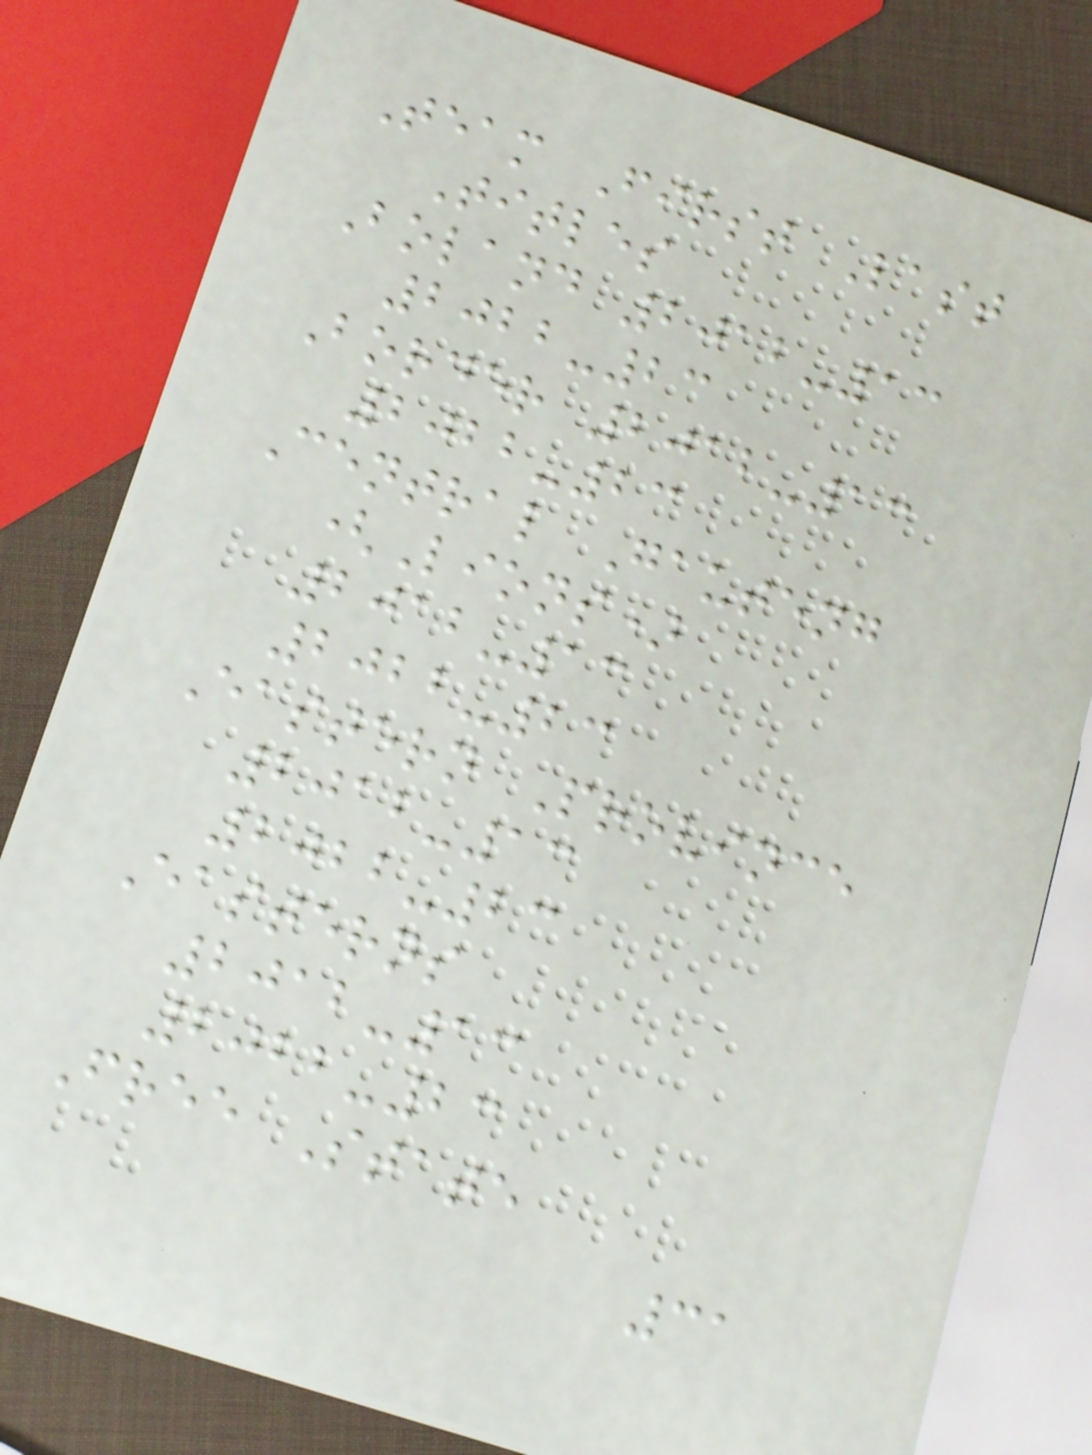Team First Last
Titles
Boland 2012-13
2022-23
Border 2012-13
2022-23
Central Gauteng
(Lions)
2012-13
2022-23
Eastern Province
2012-13
2022-23
Easterns
2012-13
2022-23
Free State
31
